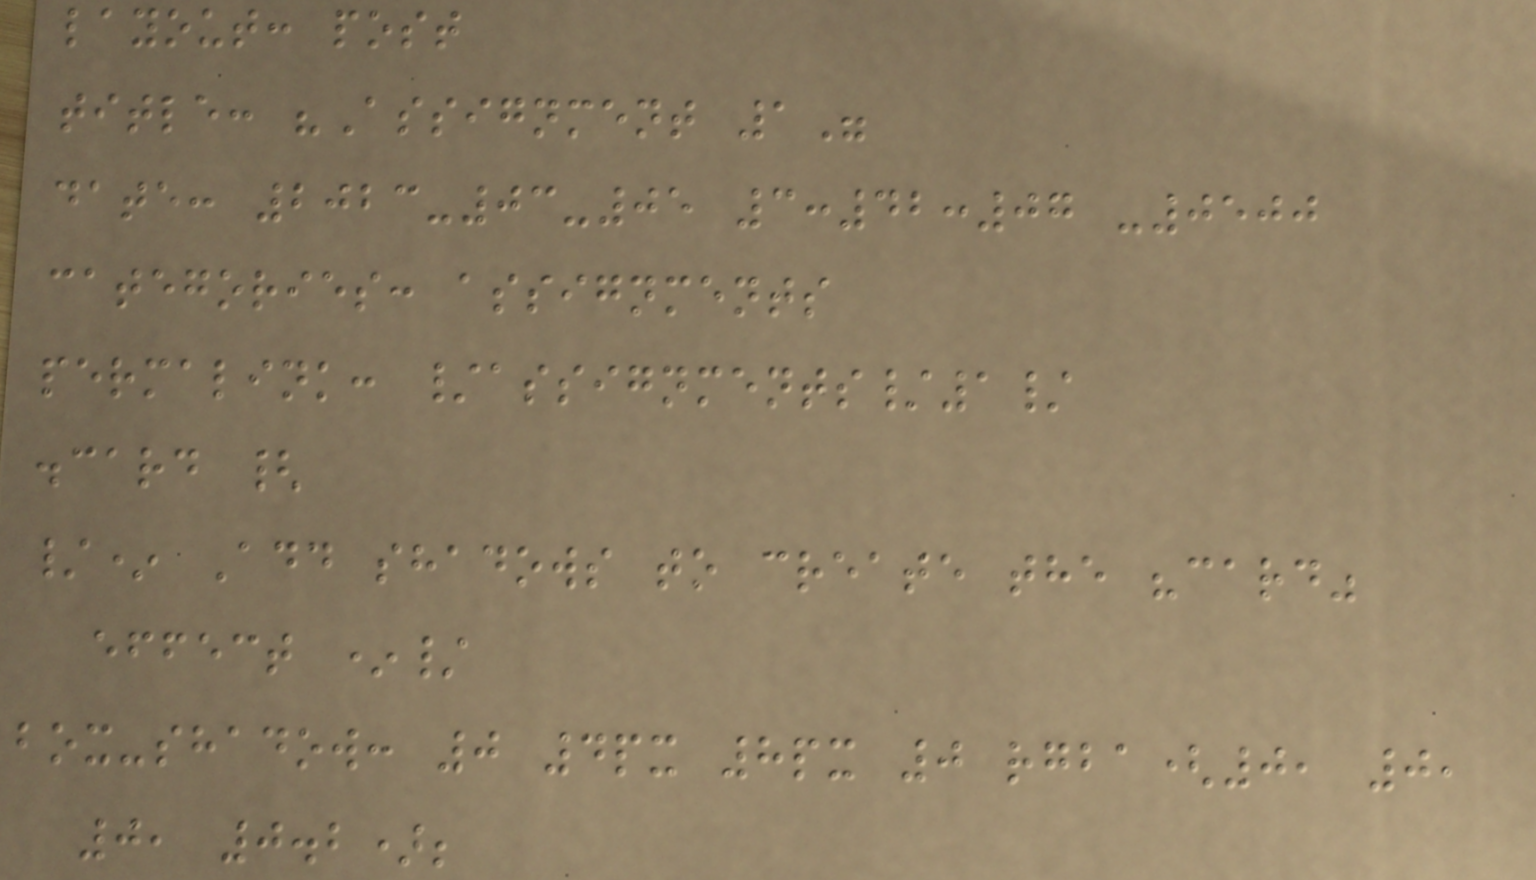layout: post
title: "Assignment 1"
date: 2023-03-05 3:42:07 -0500
categories: assignments
permalink: /assignments/1/
.card {
/* Add shadows to create the "card"
effect */
box-shadow: 0 4px 8px 0 rgba(0, 0,
0, 0.2);
